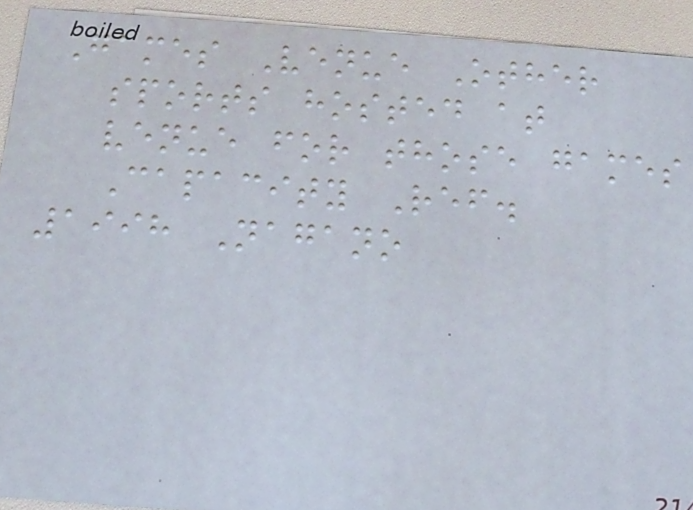Games Venue Other
sports hosted at
venue for those games
Capacity Ref.
1998 Nagano
